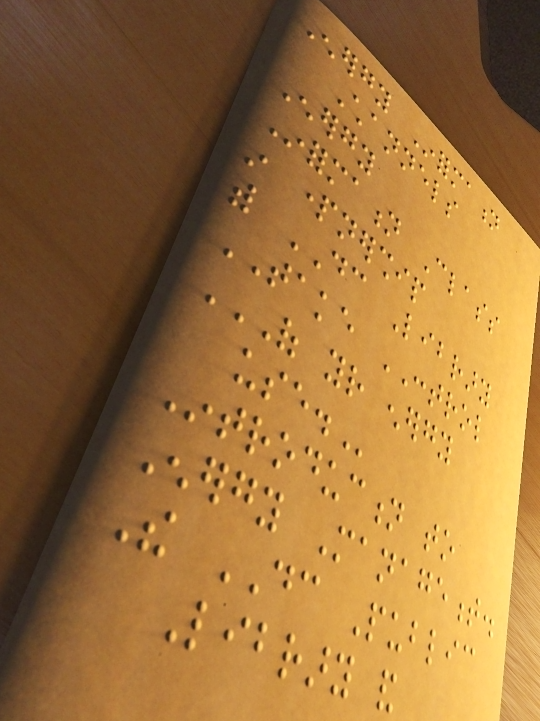Energy Information
Channels
Energy
Information Class
in partnership
with DC Library
TAKE CONTROL
OF YOUR ENERGY
USE.
Introduction to
Energy Management.
The DC Public
Library and
